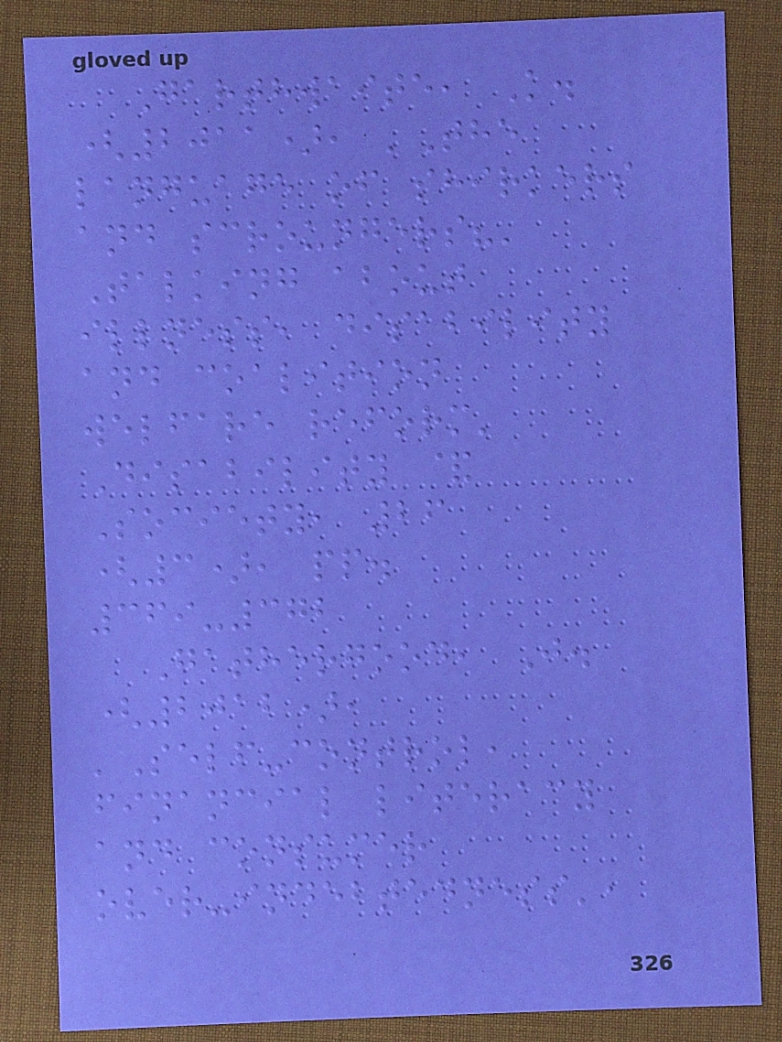Garthwaite, K.
(2011), 'The
language of shirkers
and scroungers?'
Talking about
illness, disability
and coalition
welfare reform'
Disability &
Society, 26
(3), pp.
369-372
Gathergood, J.
(2012),
'Self-control,
financial literacy
and consumer
over-indebtedness',
